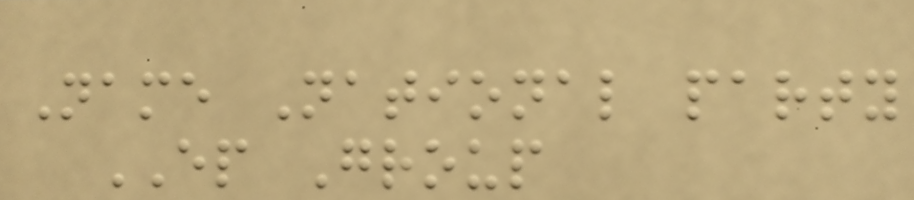Name National party
EP Group
